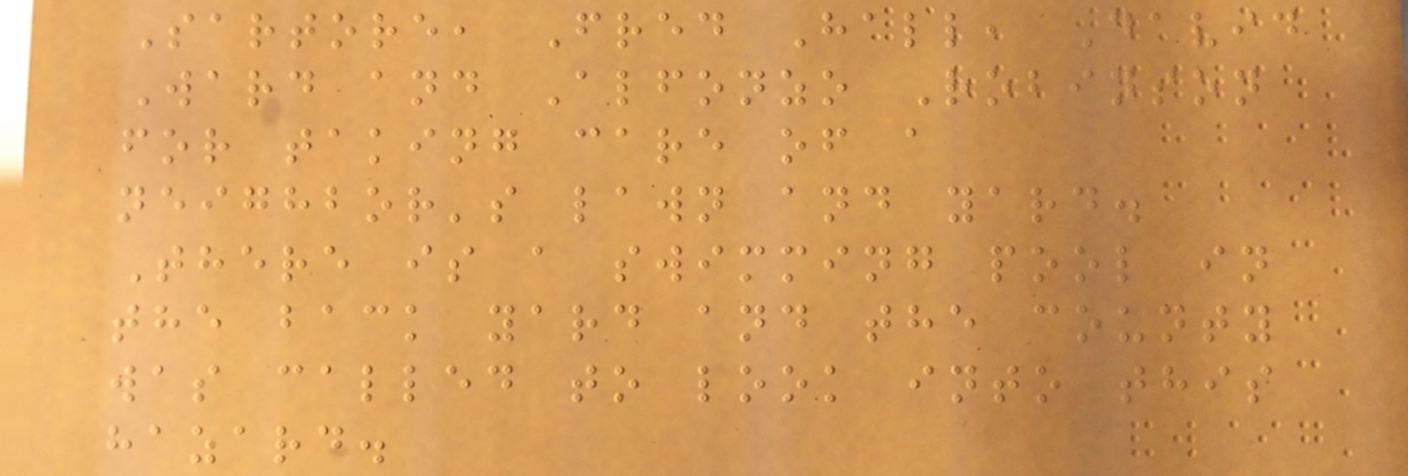Sartore, Fred Hall, David
Ward and Alfonzo Robinson
for taking care of a
neighbor's lawn and yard.
There is a swimming pool in
the back yard and the county
was called to look into this
hazard.
